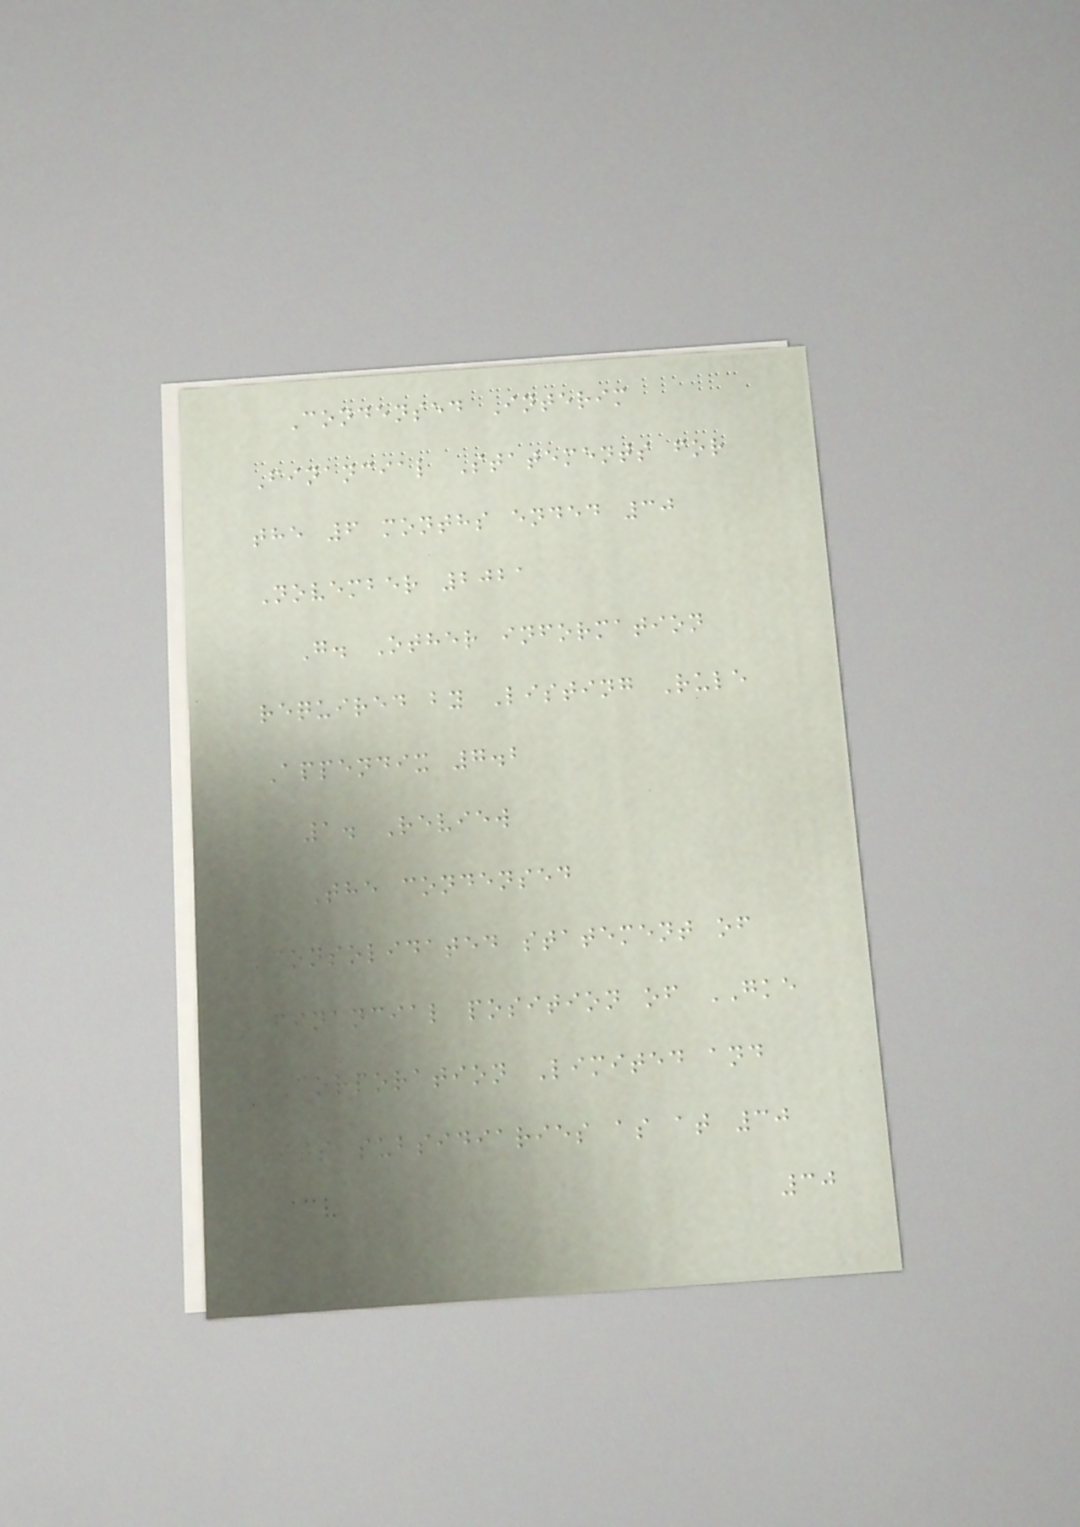Condensed Interim
Financial Statements for
the 6 months ended 30
November 2021
G. Other information
required by Listing Rule
Appendix 7.2
1. Review
The condensed
consolidated statement of
financial position of GKE
Corporation Limited and
its subsidiaries as at 30
30
